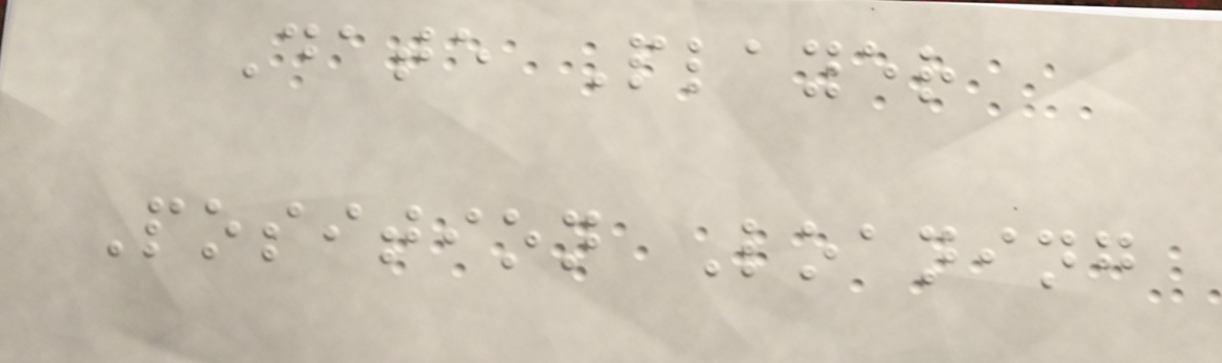Date Player
Position Loaning
